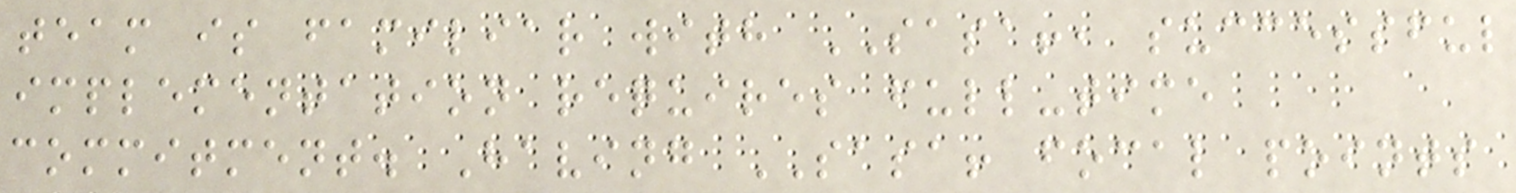team is familiar with SASA!, successful
implementation requires full-time
commitment. Having SASA! focal points
